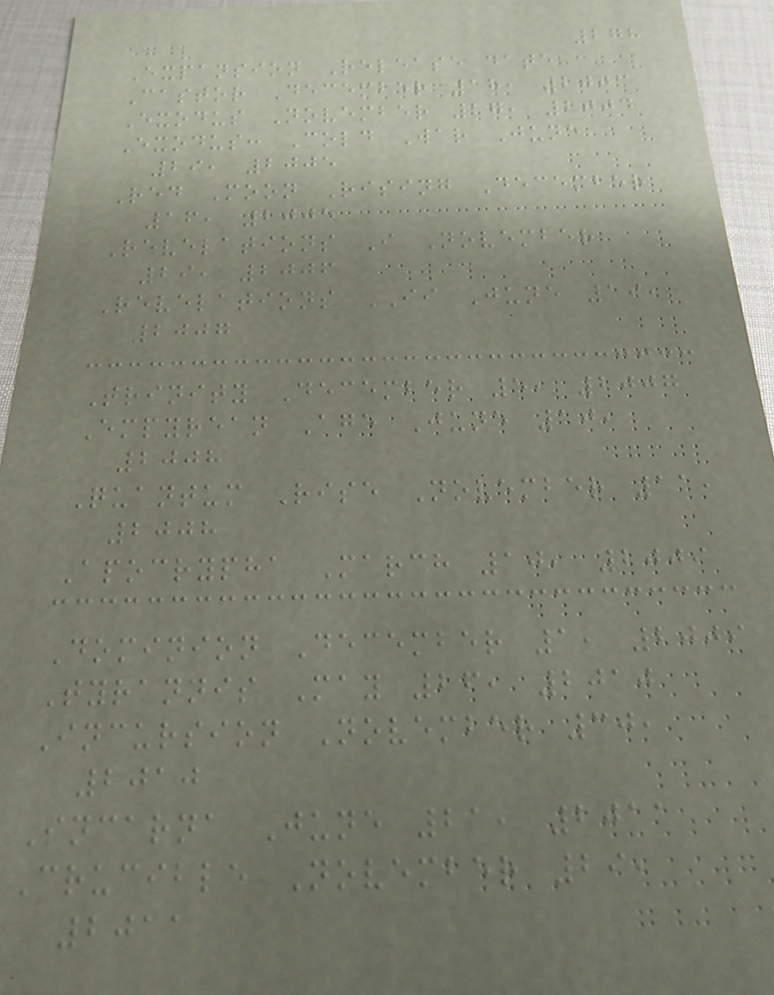278
Expansion Release date
Castor December 18, 2003
Exodus November 17, 2004
Exodus: Cold War June
29, 2005
Red Moon Rising December
16, 2005
Revelations I November
29, 2006
Revelations II June 19,
2007
Trinity December 5, 2007
Empyrean Age June 10,
2008
Quantum Rise November 11,
2008
Apocrypha March 10, 2009
Dominion December 1, 2009
Tyrannis May 26, 2010
Incursion November 30,
2010
Incarna June 21, 2011
Crucible November 29,
2011
